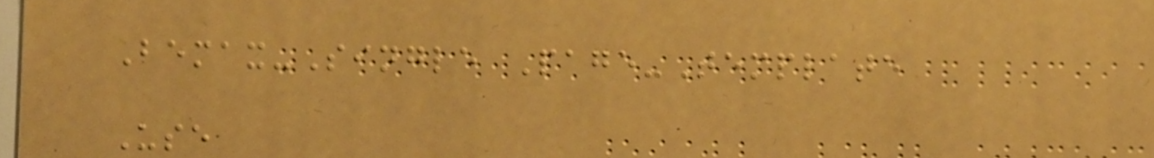Bemax-Single Page-Template
Use
